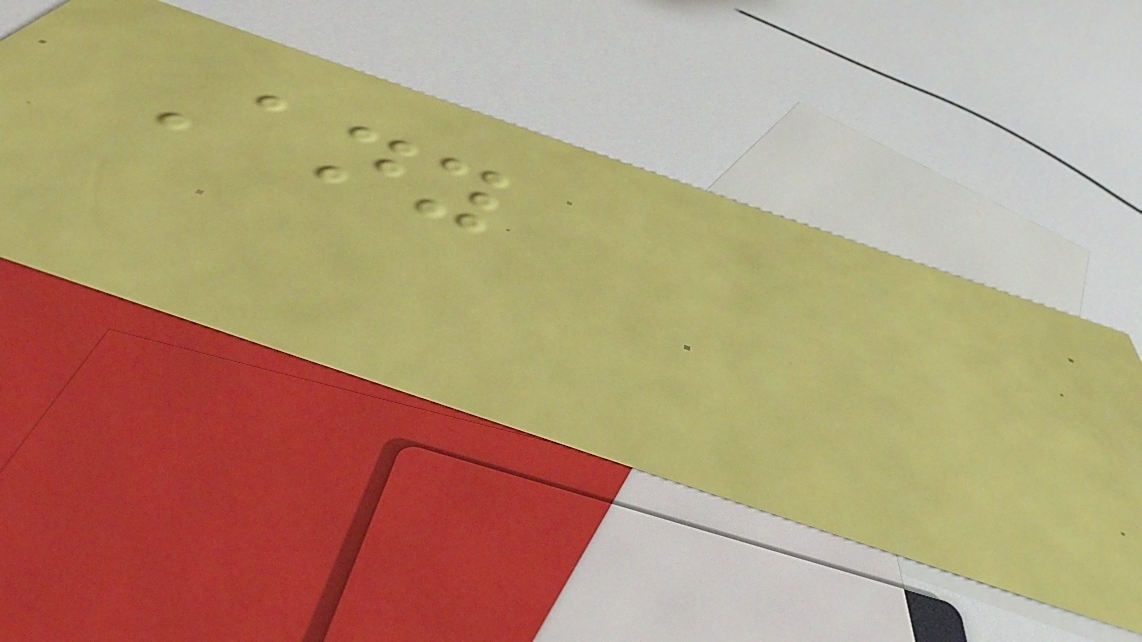Any
